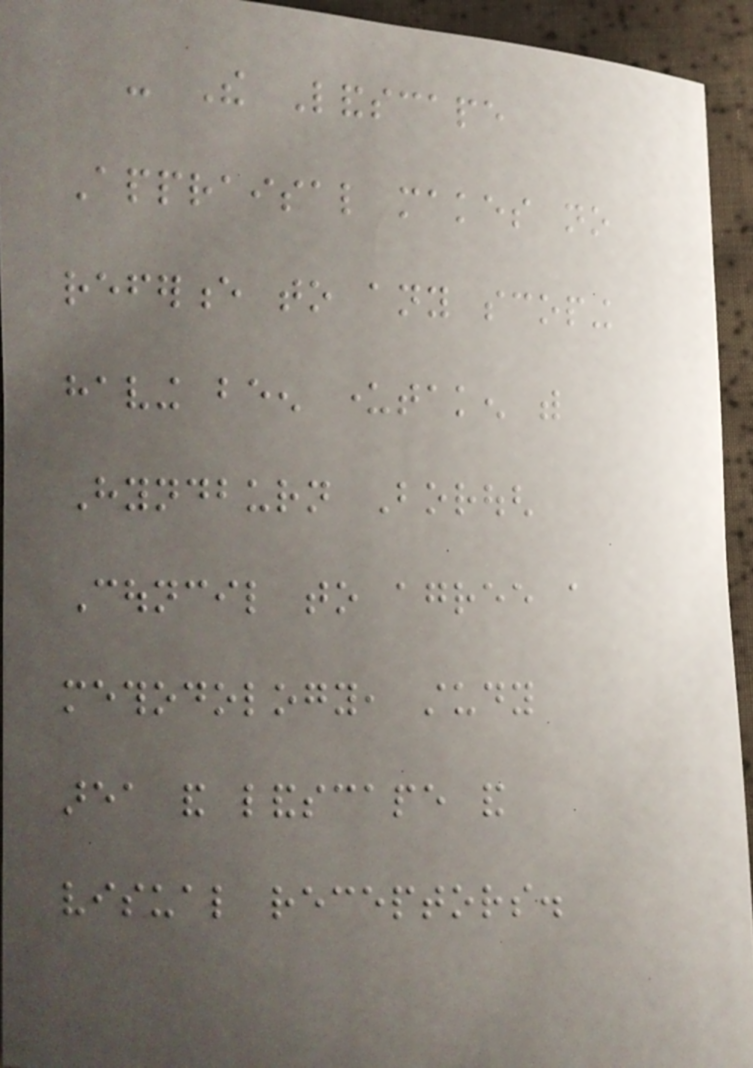- The Landscape
Appraisal makes no
reference to any scoping
having been undertaken with
Hyndburn Borough
Council to agree a
methodology, study
area and landscape and
visual receptors.
